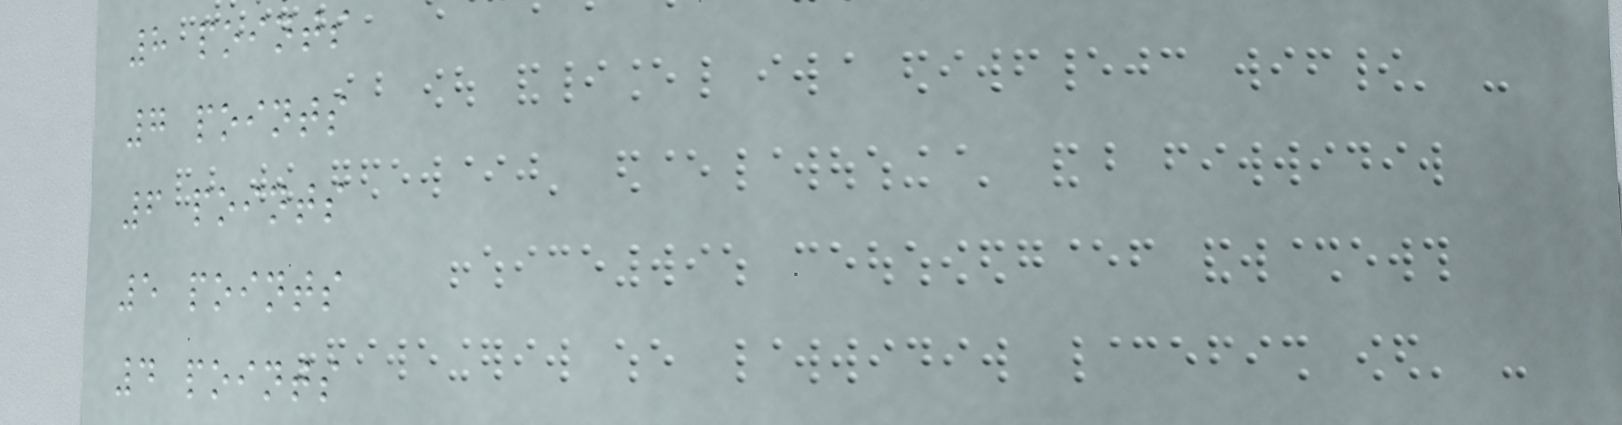8 points
7 points
6 points
5 points
4 points
